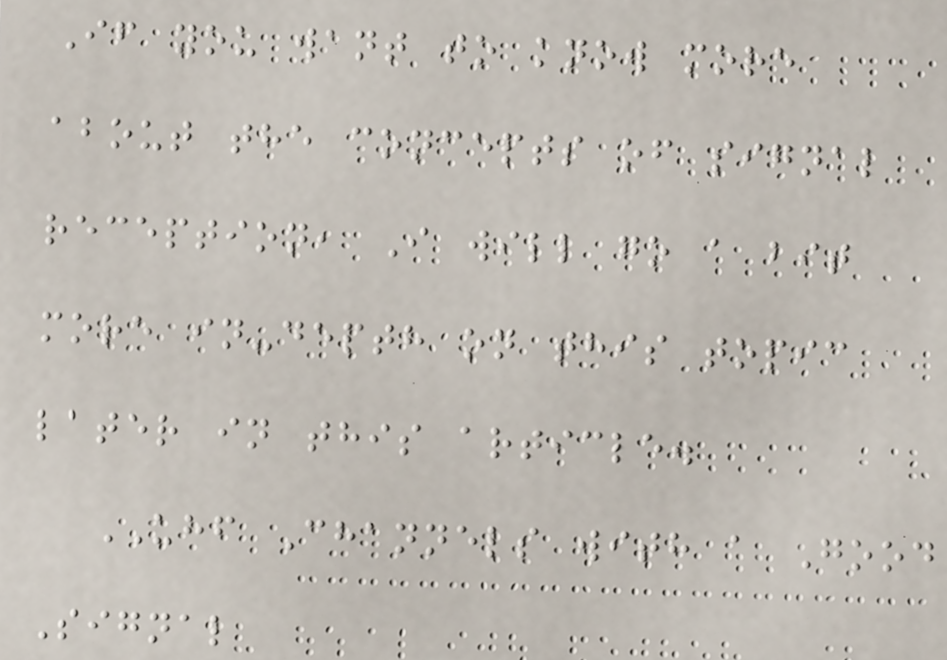If you want to know more
about the concepts of signal
reception, I will go a bit
more in-depth on this topic
later in this article.
UHF Channels with a Good
Signal
